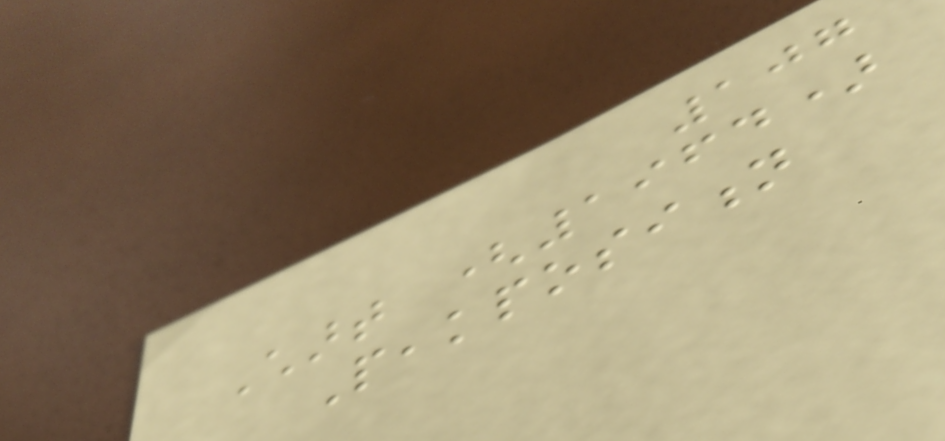107
Chart (1964)
Peakposition
